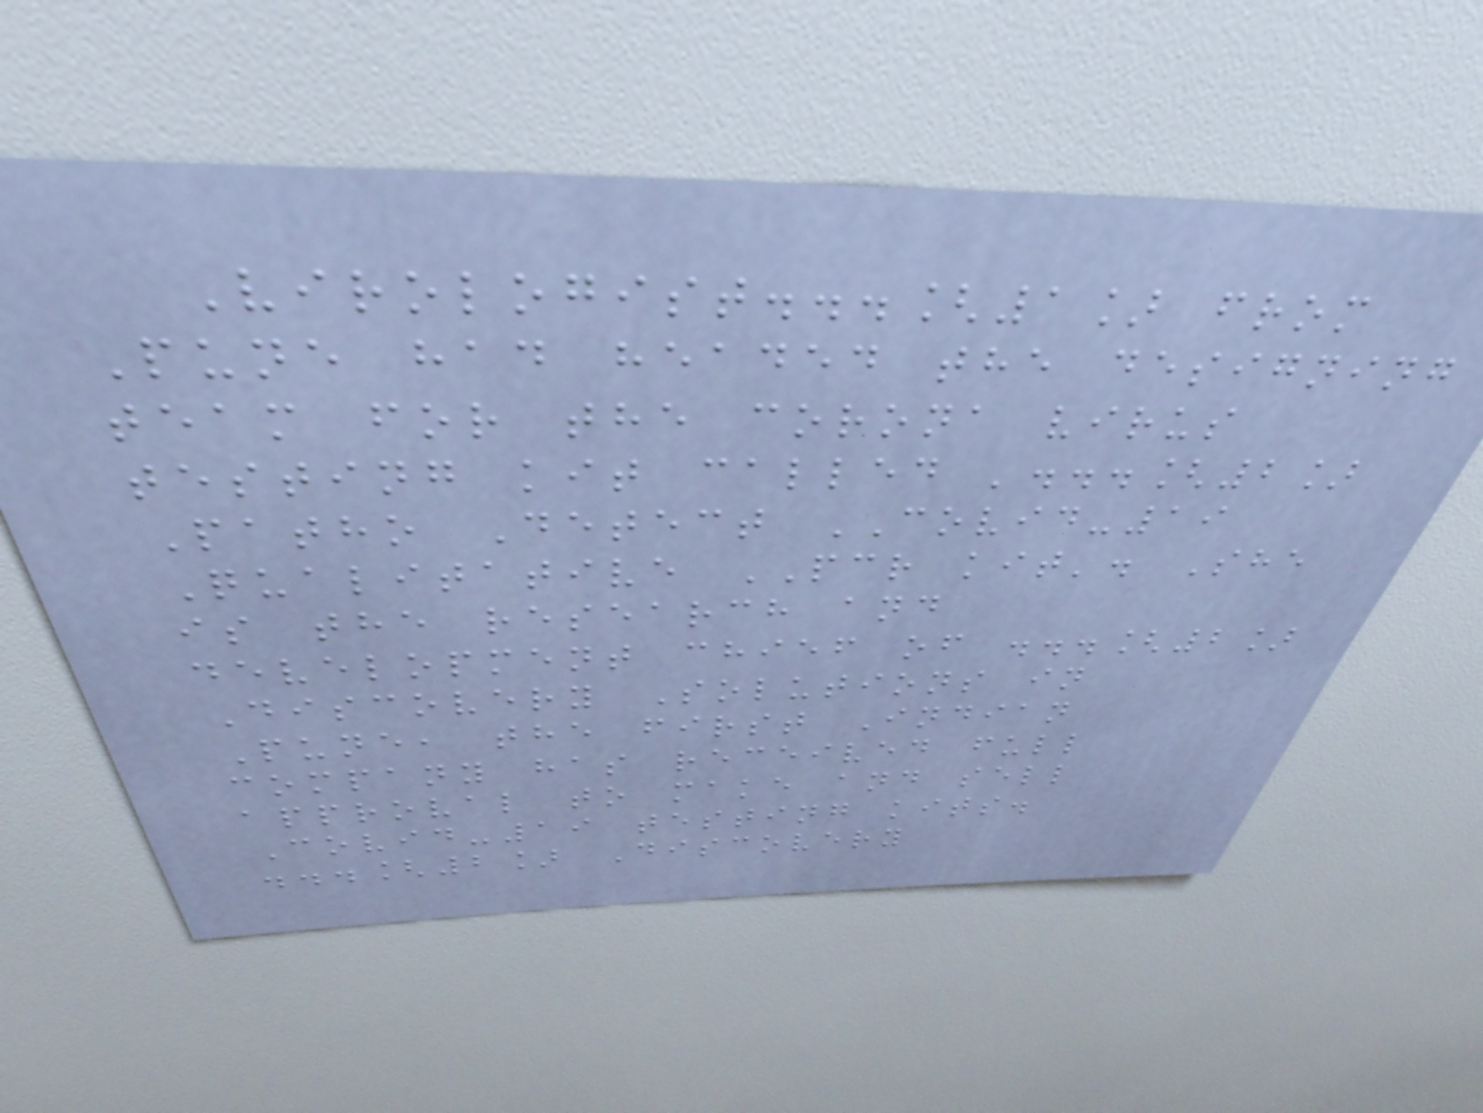Virologist...[1] from
Pune had headed the designing
team for the corona virus
testing kit called '...[2]
Patho Detect COVID-19
Qualitative PCR kit'. She
is the research and
development chief of ...[2]
Discovery Solutions in
Pune, the first Indian
company has received full
approval to make and sell
Covid-19 testing kits.
...[2] Discovery
